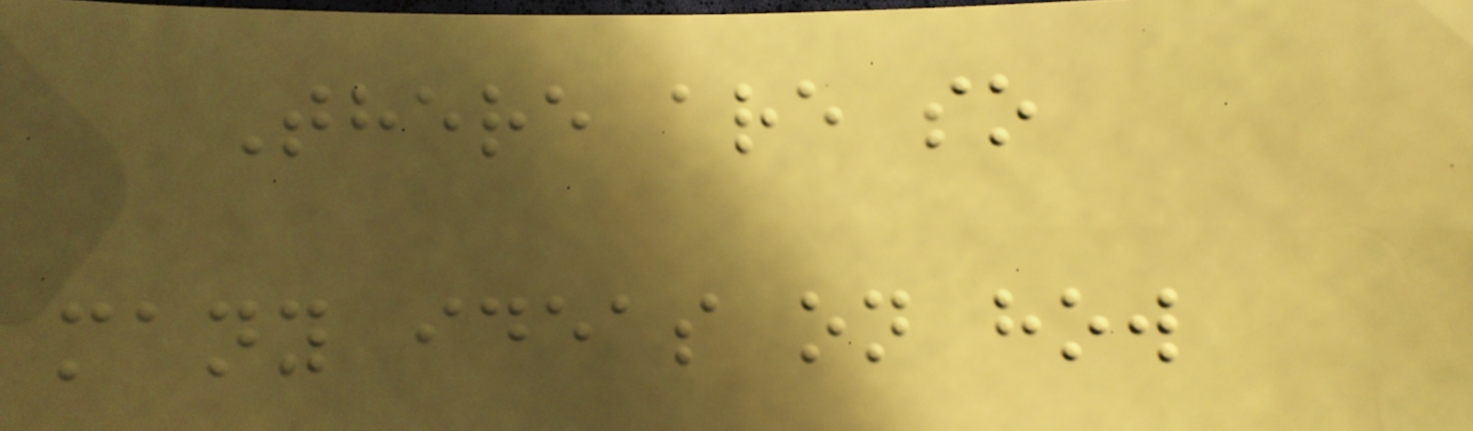There are so
many ideas on how
